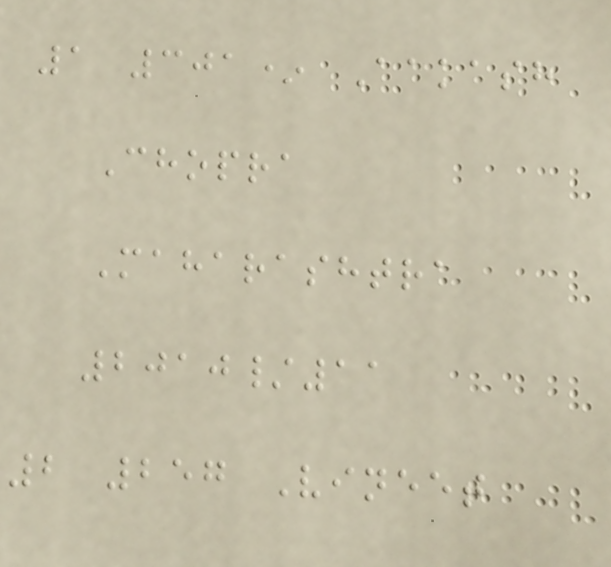1 301* Aakash
Chopra
Maharashtra
2010/11
2 257 Vineet
